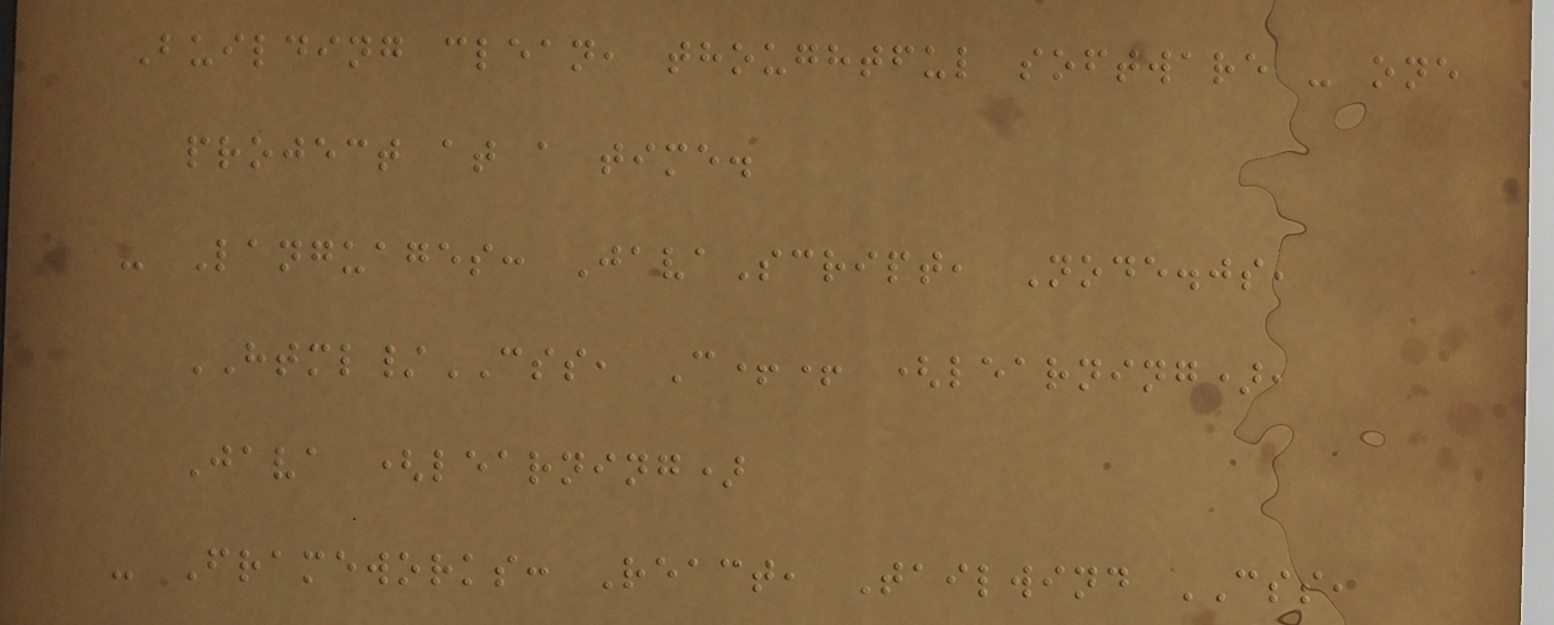Building clean, thoughtful software - one
project at a time.
- Languages: JavaScript, Node.js,
HTML/CSS, C++ (learning),
Java (learning)
- Frameworks: React, Tailwind CSS,
